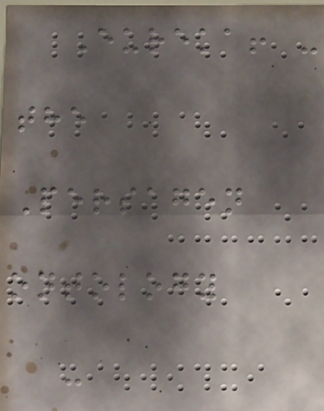Eureka! -
the
Persagen
ontology
-
